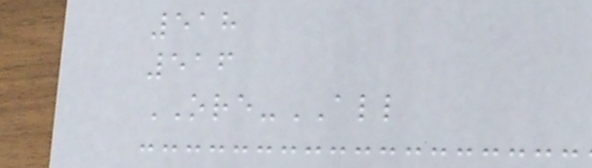518
516
ORE-ALL
